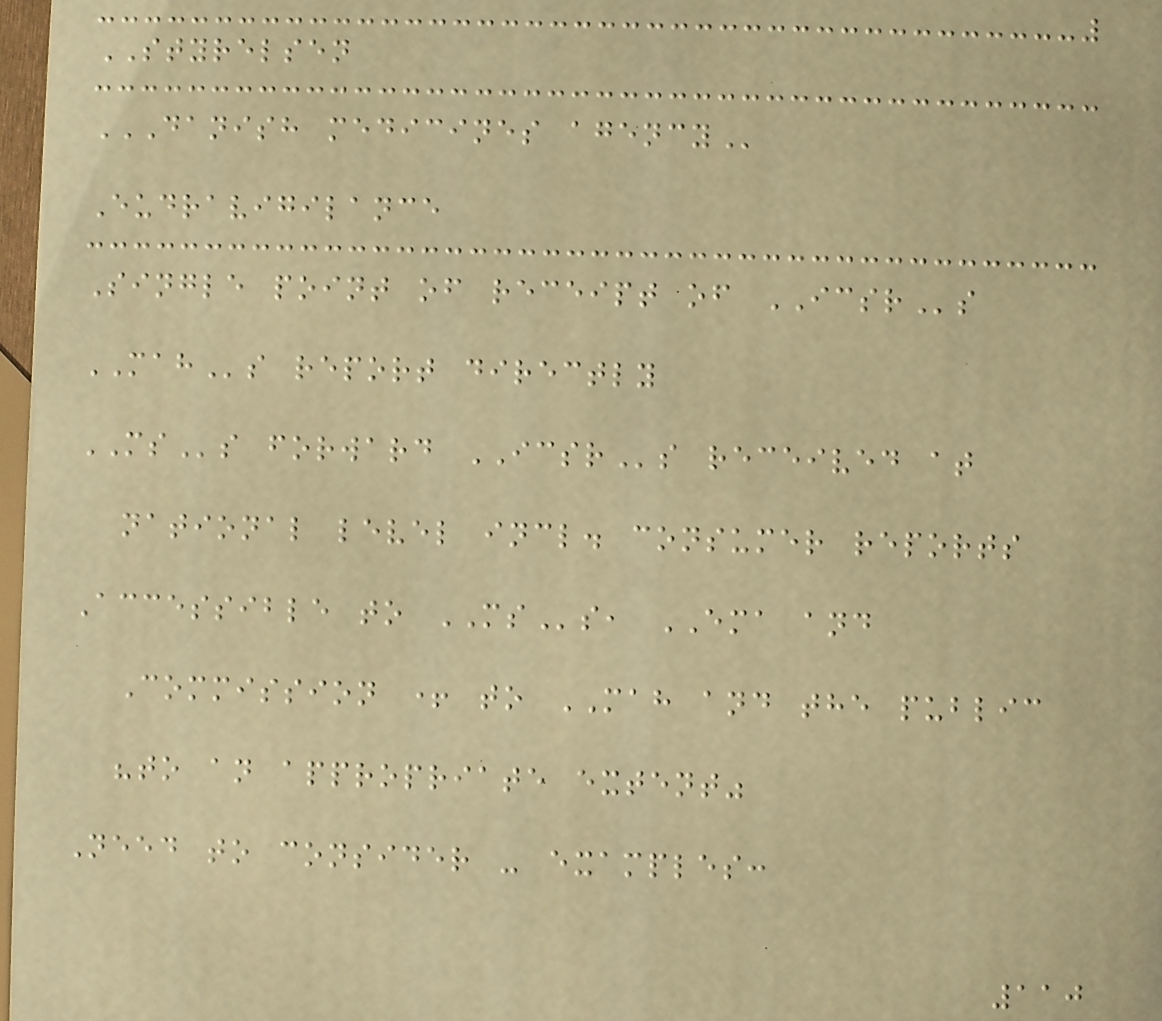STYRELSEN
DANISH MEDICINES AGENCY
Eudravigilance
Single point of receipt of ICSRs
MAHs report directly
MSs forward ICSRs received at
national level incl. consumer reports
Accessible to MSs, EMA and
Commission + to MAH and the public
"to an appropriate extent"
Need to consider - examples:
110
